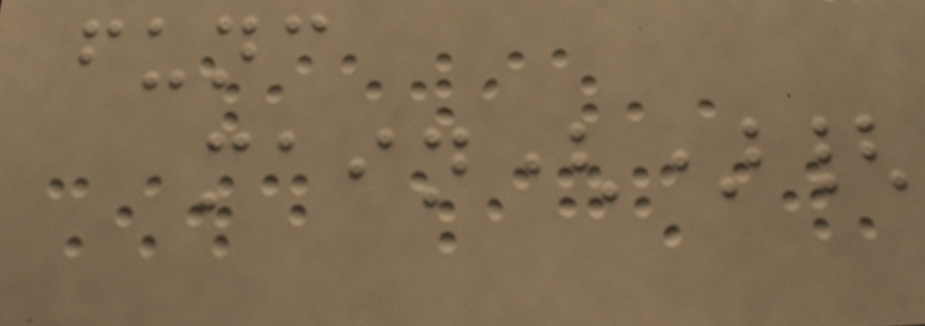func
main(){
